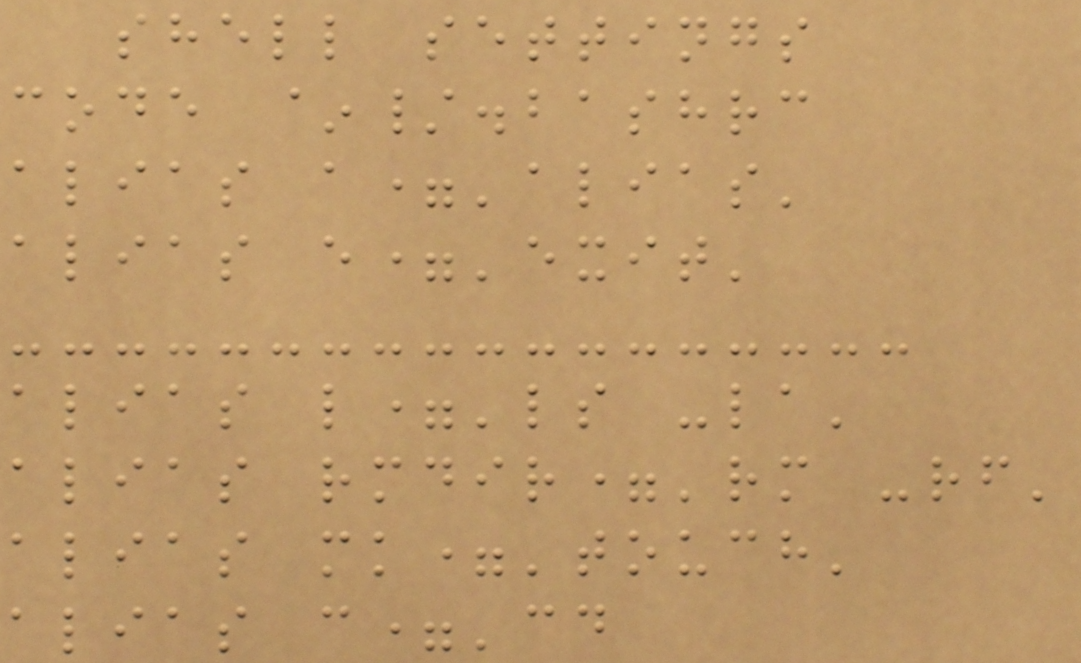shell settings
code ~/.bashrc
alias a='alias'
alias e='exit'
alias l='ls -la'
alias rmdir='rm -rf'
alias mk='touch'
alias c='cd
